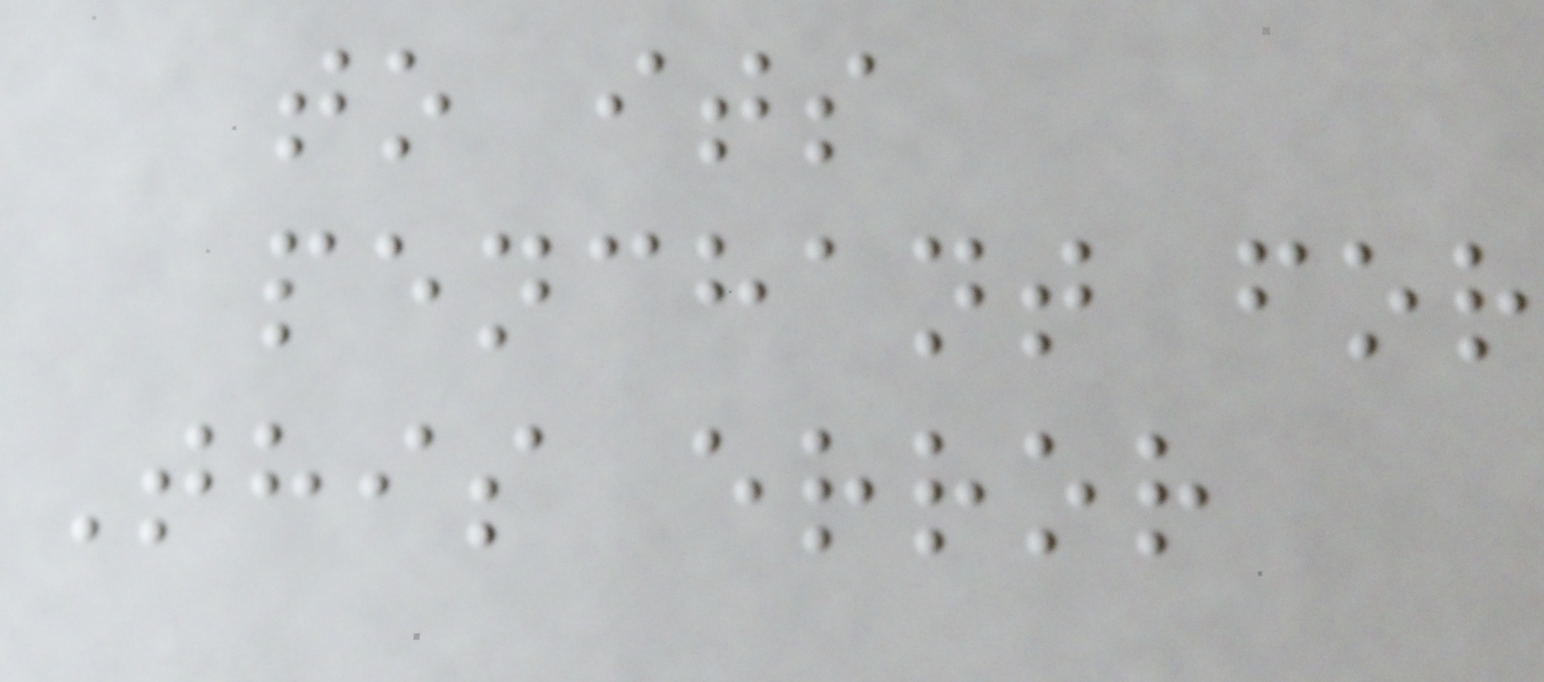to its
penchant for
This error
